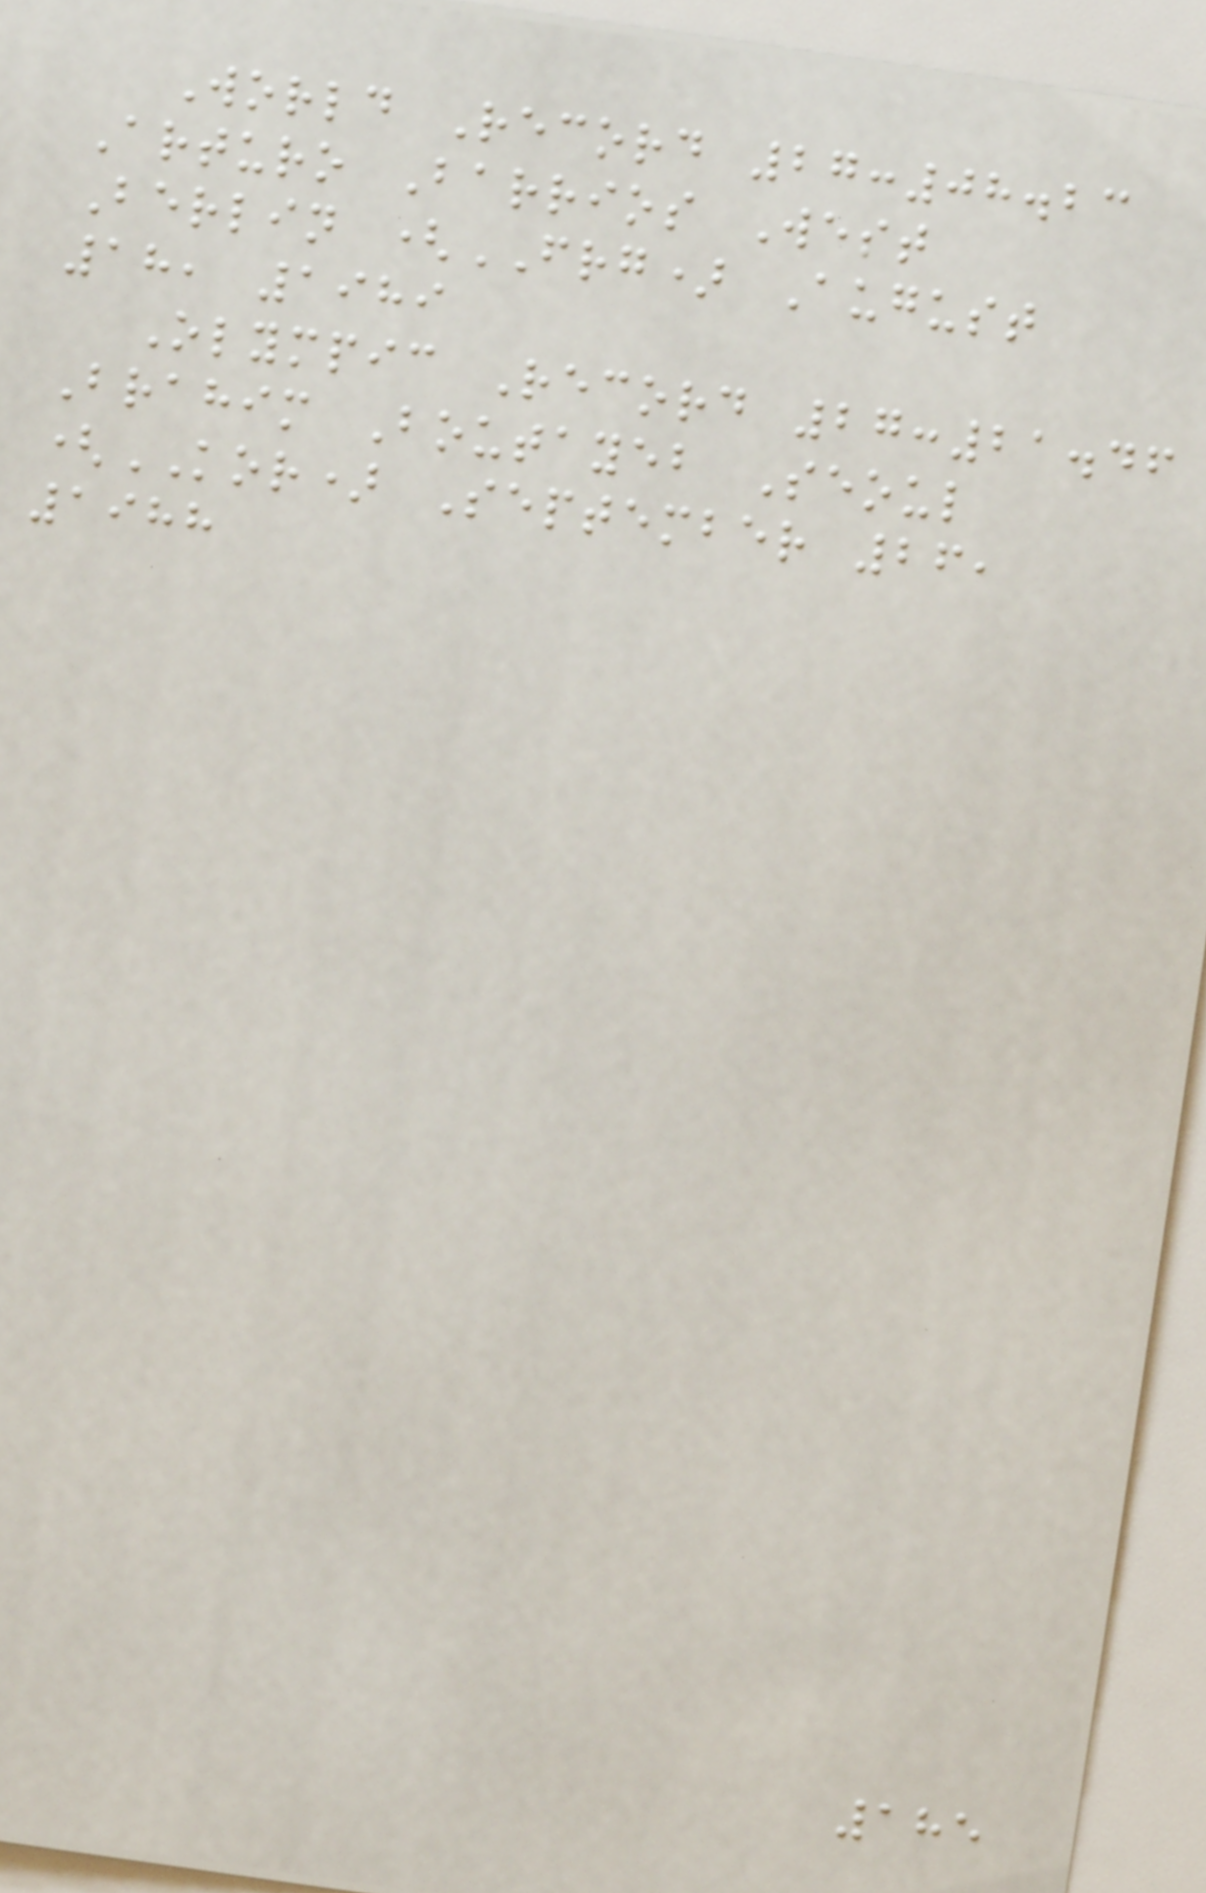World Record 27:08.23
Arturo Barrios West
Berlin (FRG) August
18, 1989
Olympic Record 27:21.46
Brahim Boutayeb Seoul
(KOR) September 26,
1988
185
